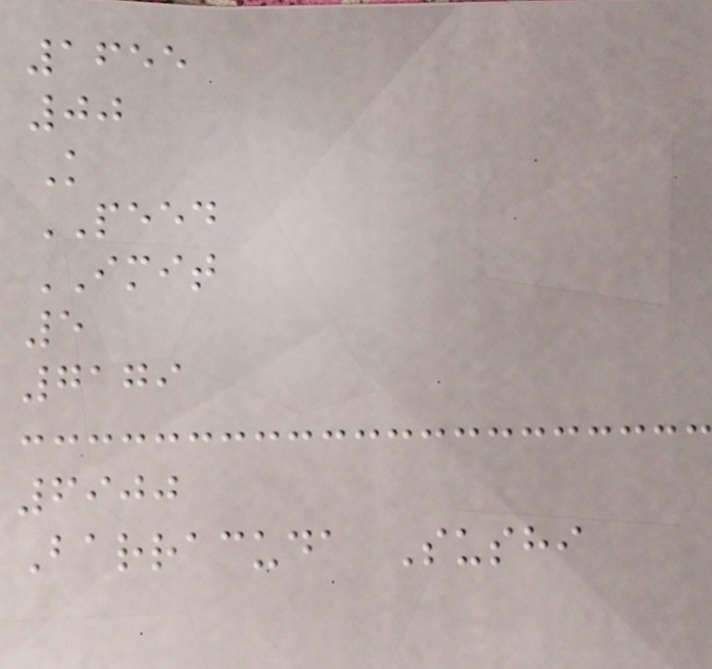1655
00
K
PEED
IMIT
5
7179
6900
Barracuda Sushi
